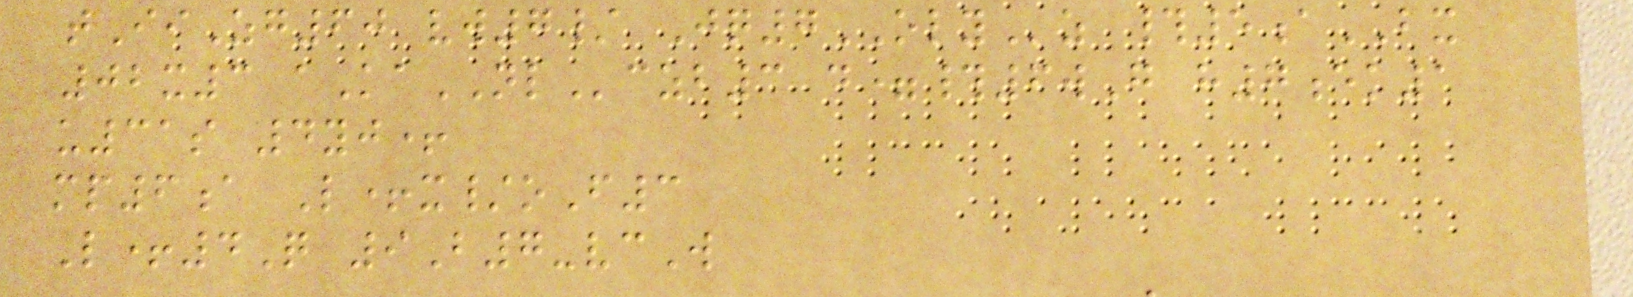tIiZg60 vw7/ Jq7OLYz #5aBX
02x3 aKaNLczb3 d=#6wG h7ek1
u31s 4yj+
mp6a L+x/oF3
L+4Q 9B7-vcW
